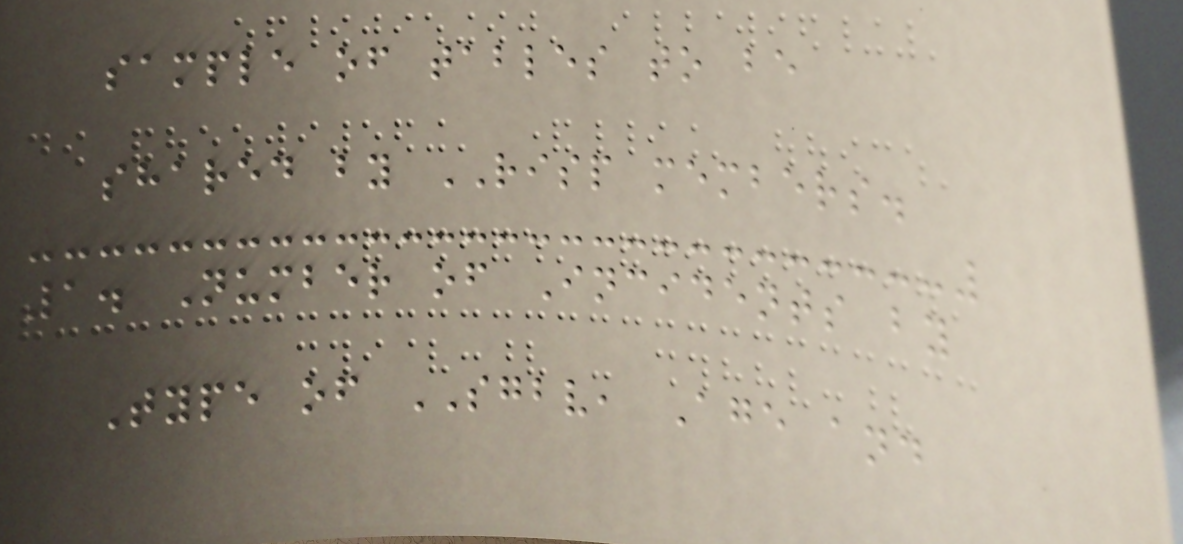sample of tables to be
shared by RISP members.
1. Number of Incidents by
Type of SGBV, Age and
